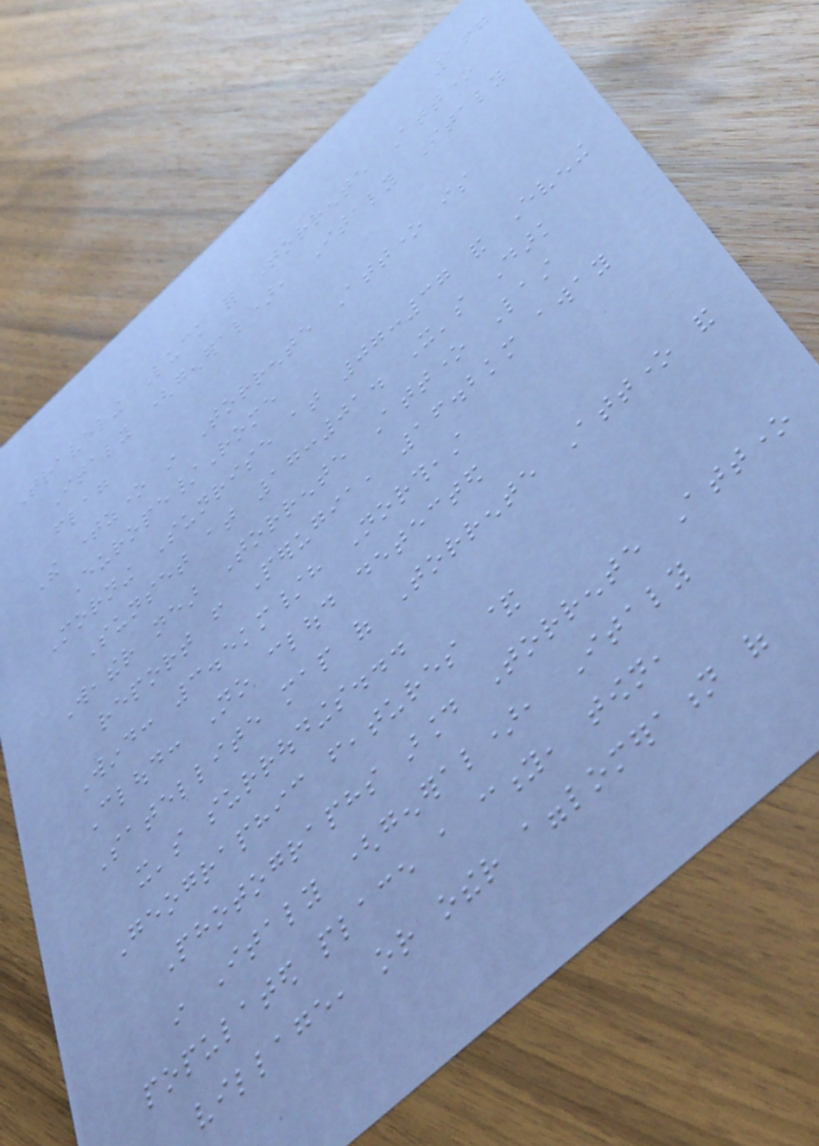167
Traveling Luck for Torrente Attone
Italy (general), Italy Italy
flag
The timezone in Torrente Attone is
Europe/Rome
Morning Sunrise at 07:37 and Evening
Sunset at 17:01. It's Dark
Weather near Torrente Attone Last
report from Perugia, 16.2km away
Wind: 3.5km/h Northeast
Cloud: No cloud detected
Satellite map of Torrente Attone and
it's surroudings...
Geographic features &
Photographs around Torrente Attone
in Italy (general), Italy
populated place a city, town,
village, or other agglomeration of
